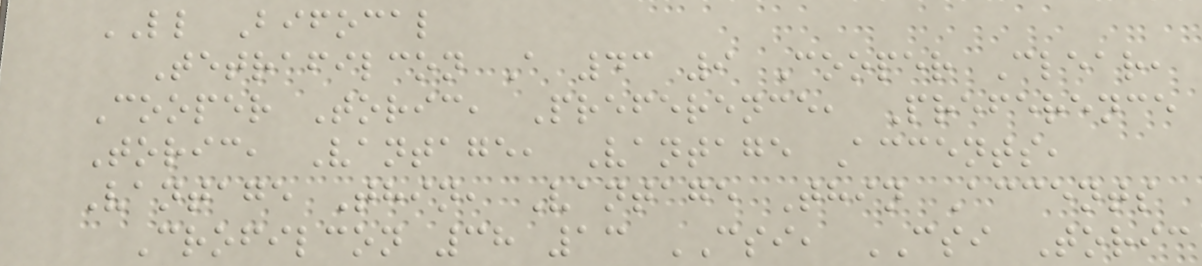LL Bifocal
Tetrafilcon A 43 9 Cooper Clear,
Cooper Toric, Preference, Preference
Toric, Vantage, Vantage Accents,
Vantage Thin, Vantage Thin Accents
Crofilcon 38 13 CSI, CSI Toric
